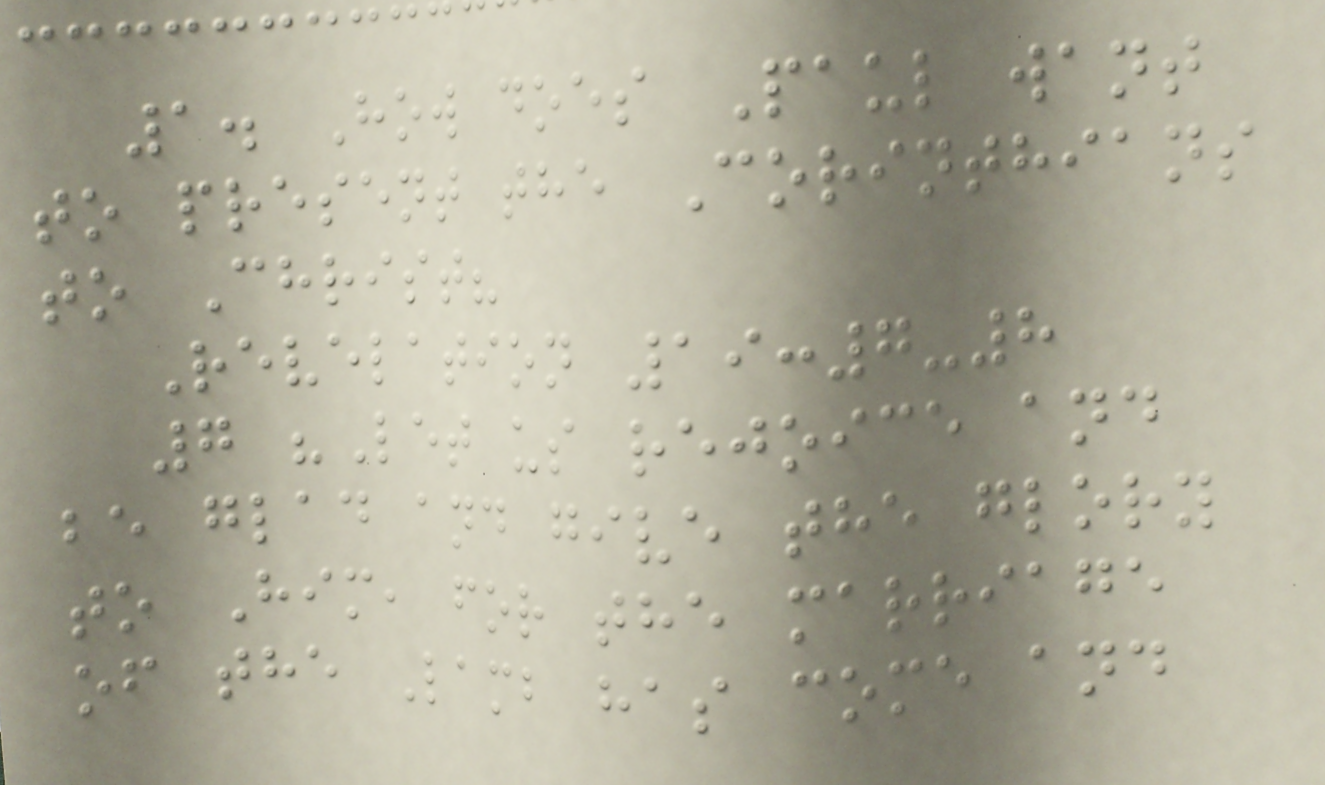1. How does Paul want
to present the Corinthians
to Christ?
Revelation 19:7-8
7 "Let us rejoice and
be glad and give the glory
to Him, for the marriage
of the Lamb has come and
